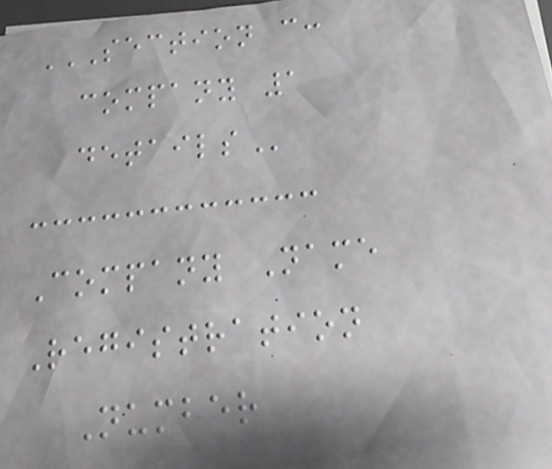SECTION C:
COMPANY 1
DETAILS
Company Name
Registration
Number
